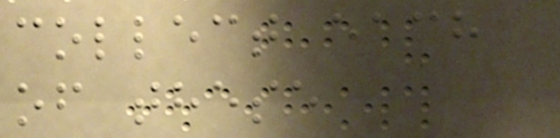collect each
of these
